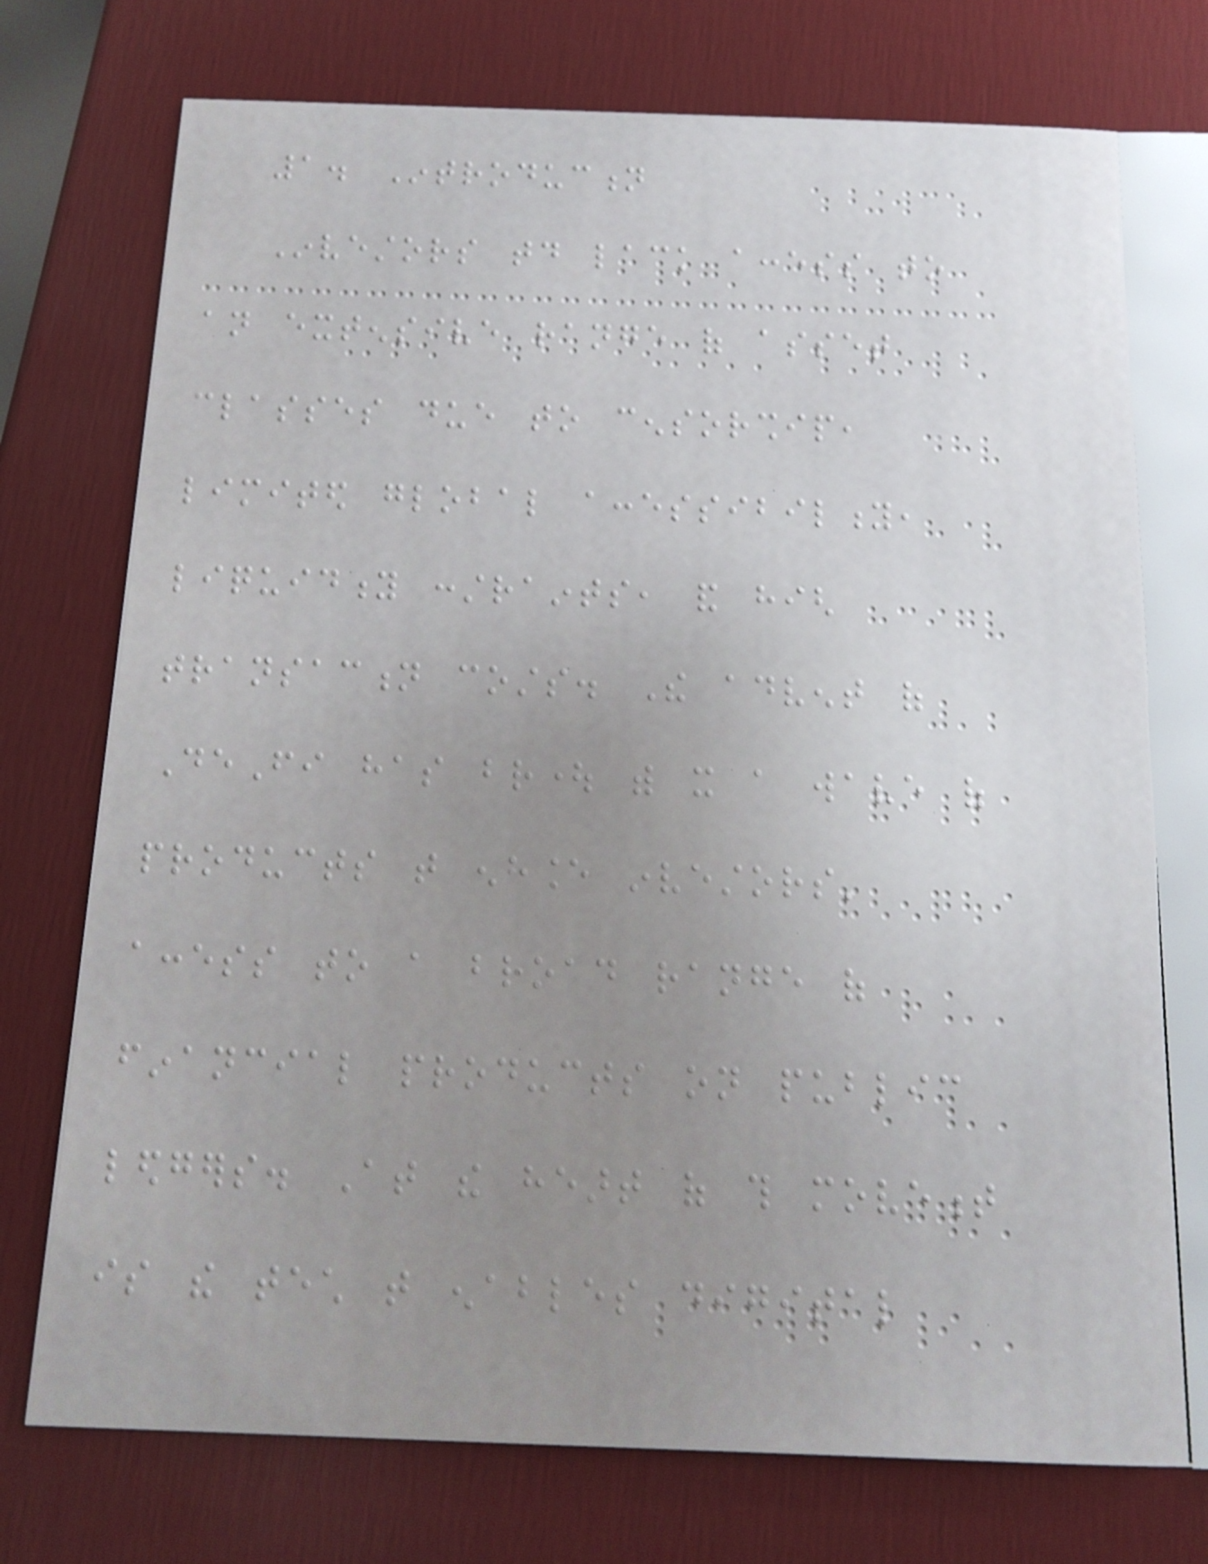1. Introduction
Investors today lack access to
an extensive range of asset
classes due to censorship,
limited global accessibility,
liquidity constraints, and high
transaction costs. The advent of
DeFi has brought with it a wave of
products that enhance investors'
access to a broad range of
financial products on public
ledgers. At the heart of this movement
is the tech that enables digital
